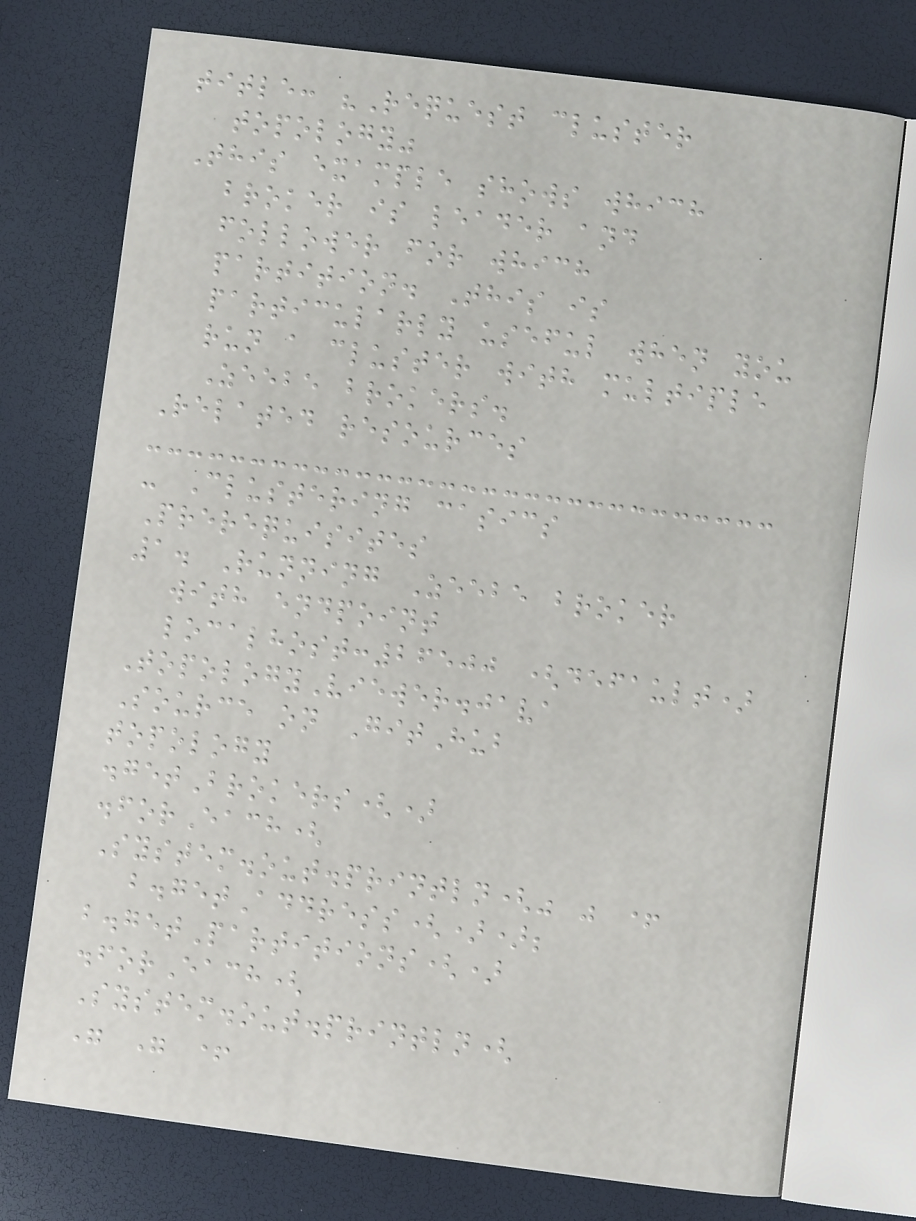title: "Request cluster
topology"
This example shows which
broker is leader and
follower for which
partition. This is
particularly useful when you
run a cluster with multiple
Zeebe brokers.
Related resources
- Clustering casics
Prerequisites
1. Running Zeebe broker
with endpoint
localhost:26500 (default)
TopologyViewer.java
Source on GitHub
topology
.getBrokers()
.forEach(
System.out.println(" " +
b.getAddress());
b.getPartitions()
.forEach(
System.out.println(
" " +
